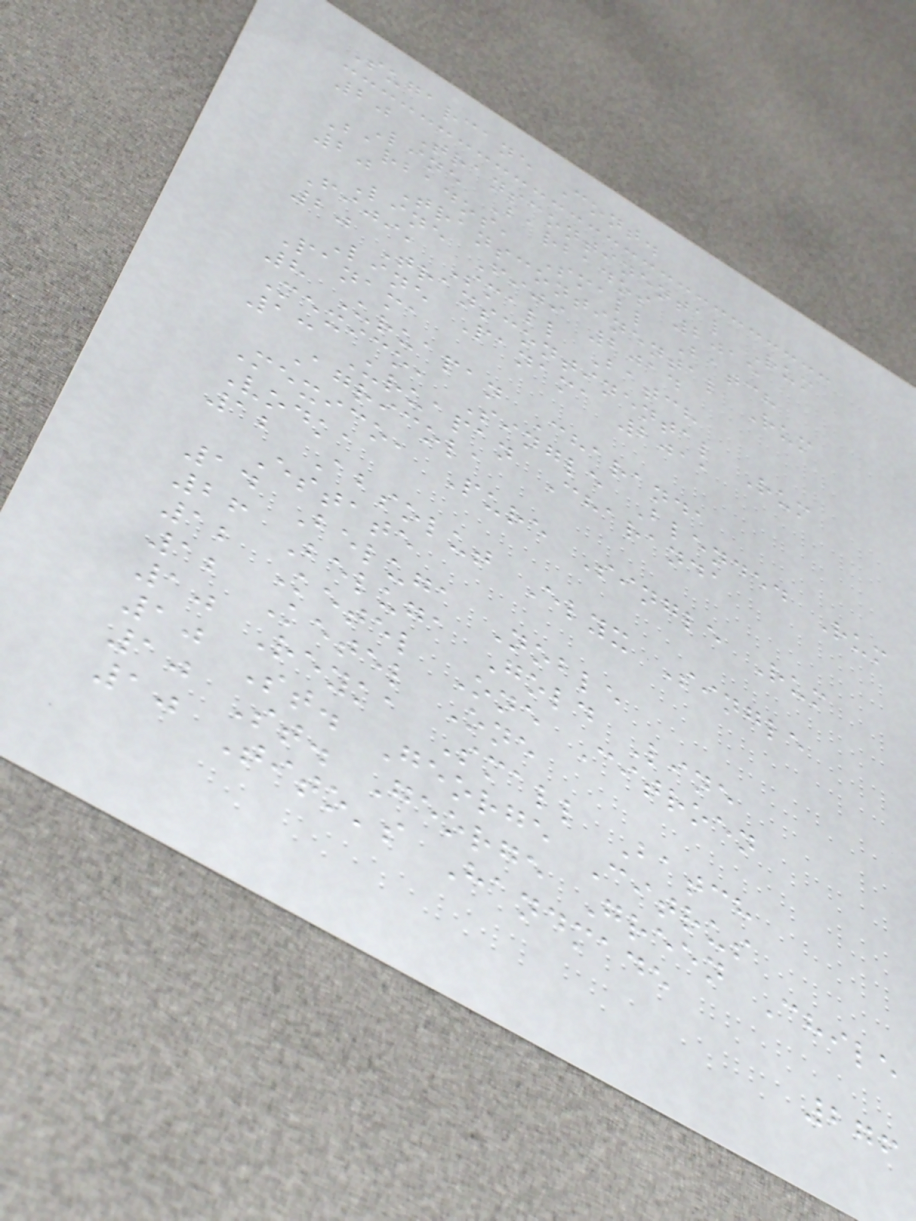Sugarcane Cont.
20 Transcontinental Rum
Line Barbados 2015
Barbados, Small Batch
20 Transcontinental Rum
Line Fiji 2014
Fiji, Small Batch
20 Transcontinental Rum
Line Panama 2011
Panama
8 Uruapan Charanda
Mexico, Single Blended Rum
13 Uruapan Charanda
Agricola
Mexico, Pure Single Rum
Vodka
12 Absolut Elyx Single
Estate
14 Beluga Noble
26 Beluga Gold Line
12 Ketel One Citroen
12 Ketel One
10 Reyka Small Batch
10 St. George Citrus
10 St. George Green Chile
10 Tito's Handmade
276
